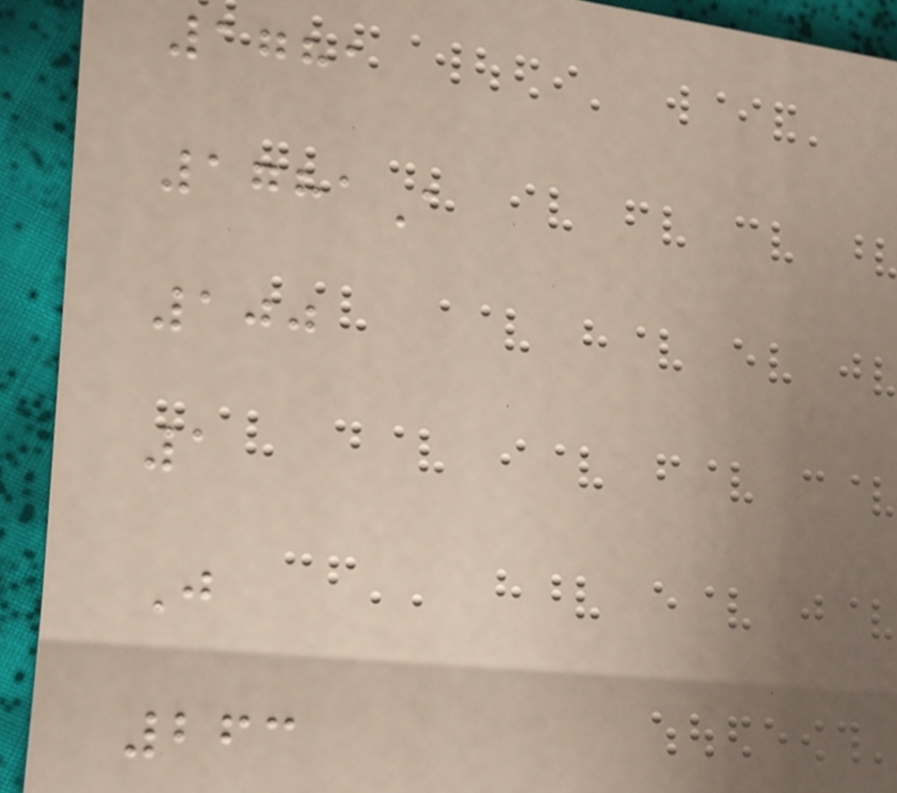1781
1781A
100
1
J
263
